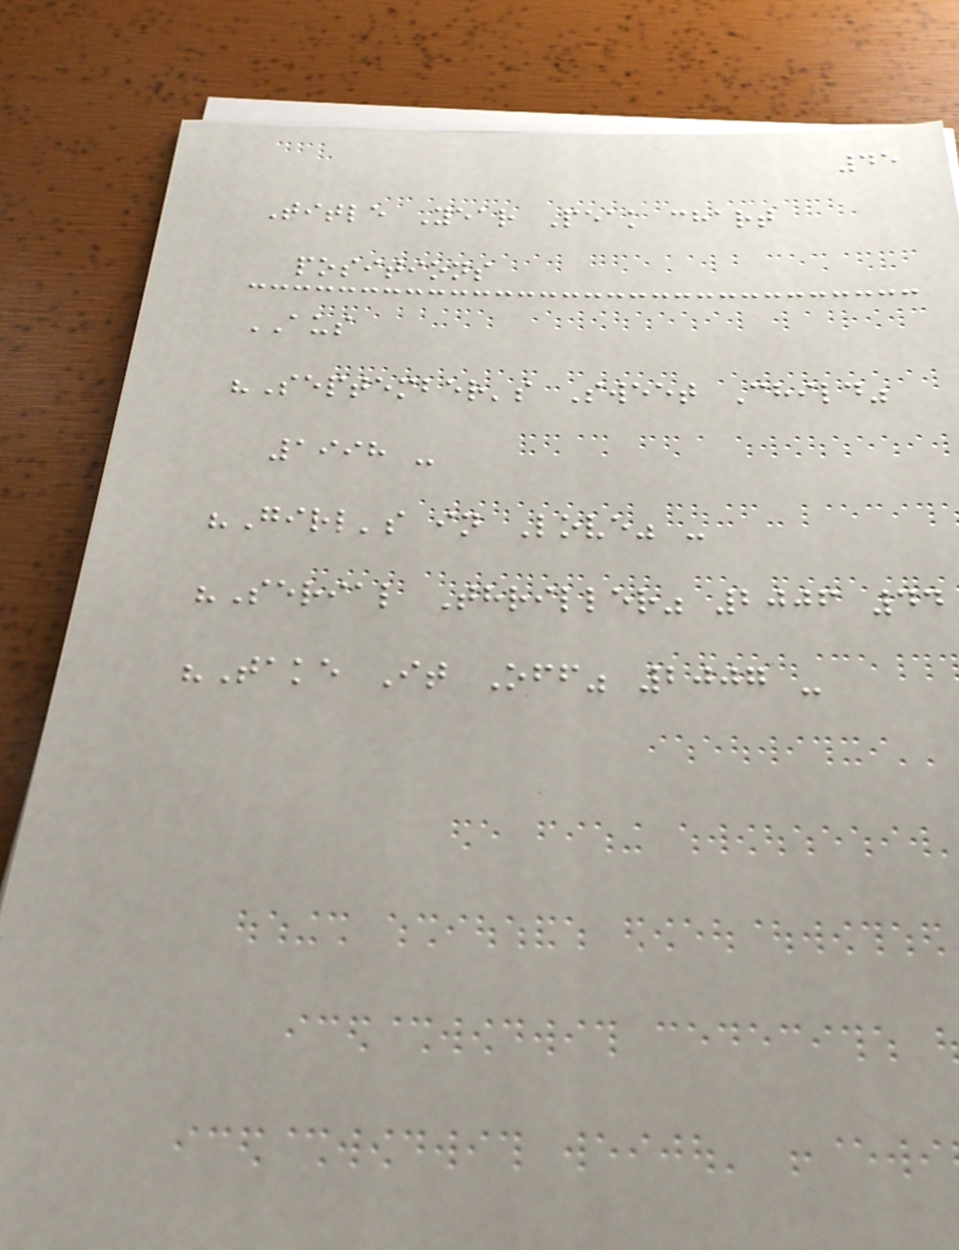45
Title Year Peak chart
positions
AUS
"September's Sweet Child"
1998 -
"Girl's in Love" -
"Serial Thriller" 2006 44
"Take It Off" 2007 -
